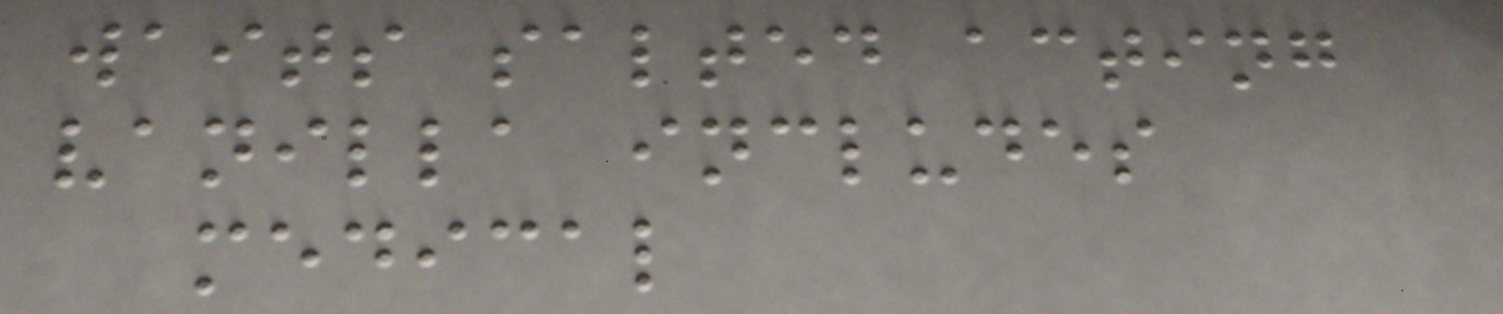waits salted acting
vanilla includes
medical
